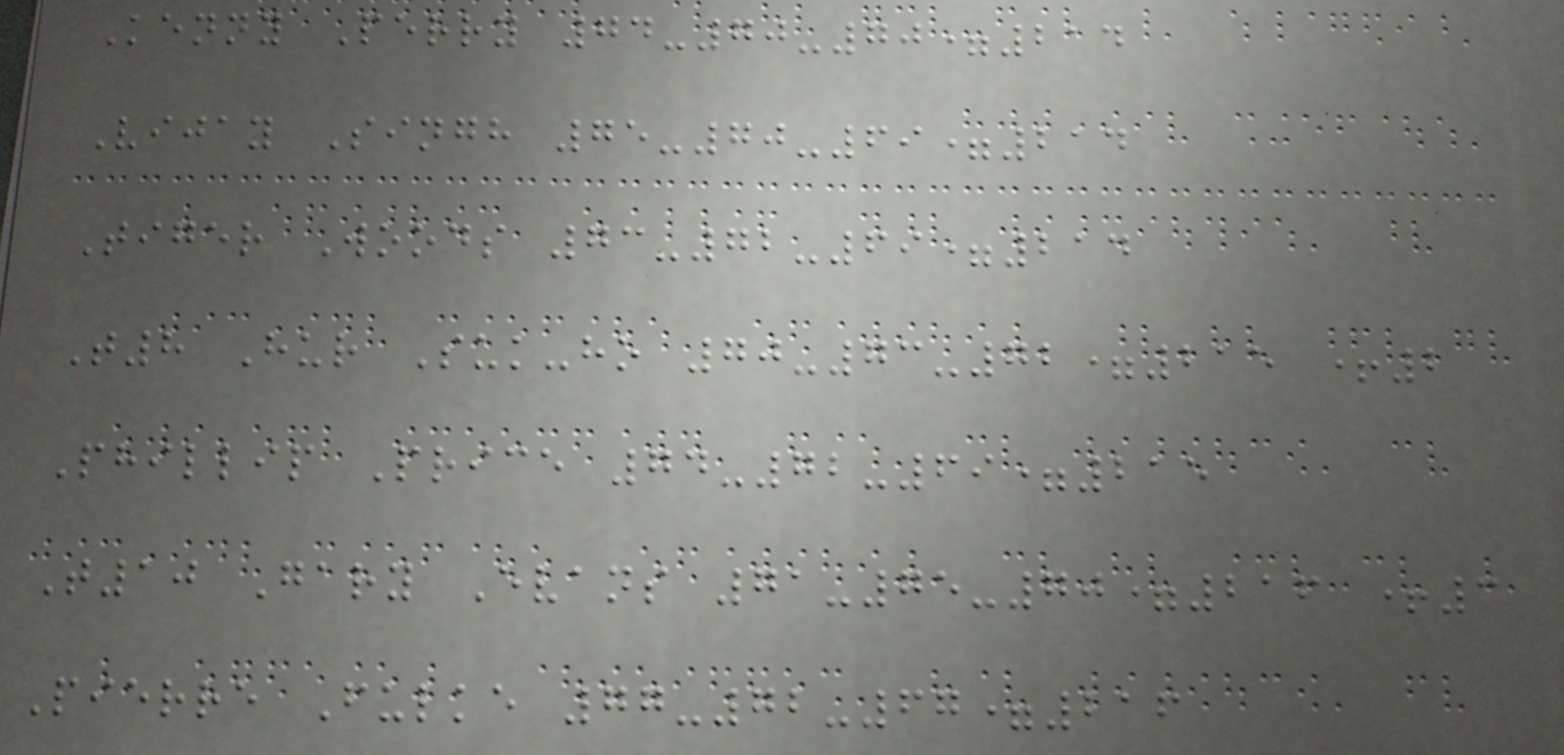Kenny Perry 74-70-70=214
Vijay Singh 75-70-69=214
Tiger Woods 73-72-69=214
T8 Hur Suk-ho 70-73-72=215 +2
Phillip Price 74-72-69=215
T10 Gary Evans 71-75-70=216 +3
Pierre Fulke 77-72-67=216
